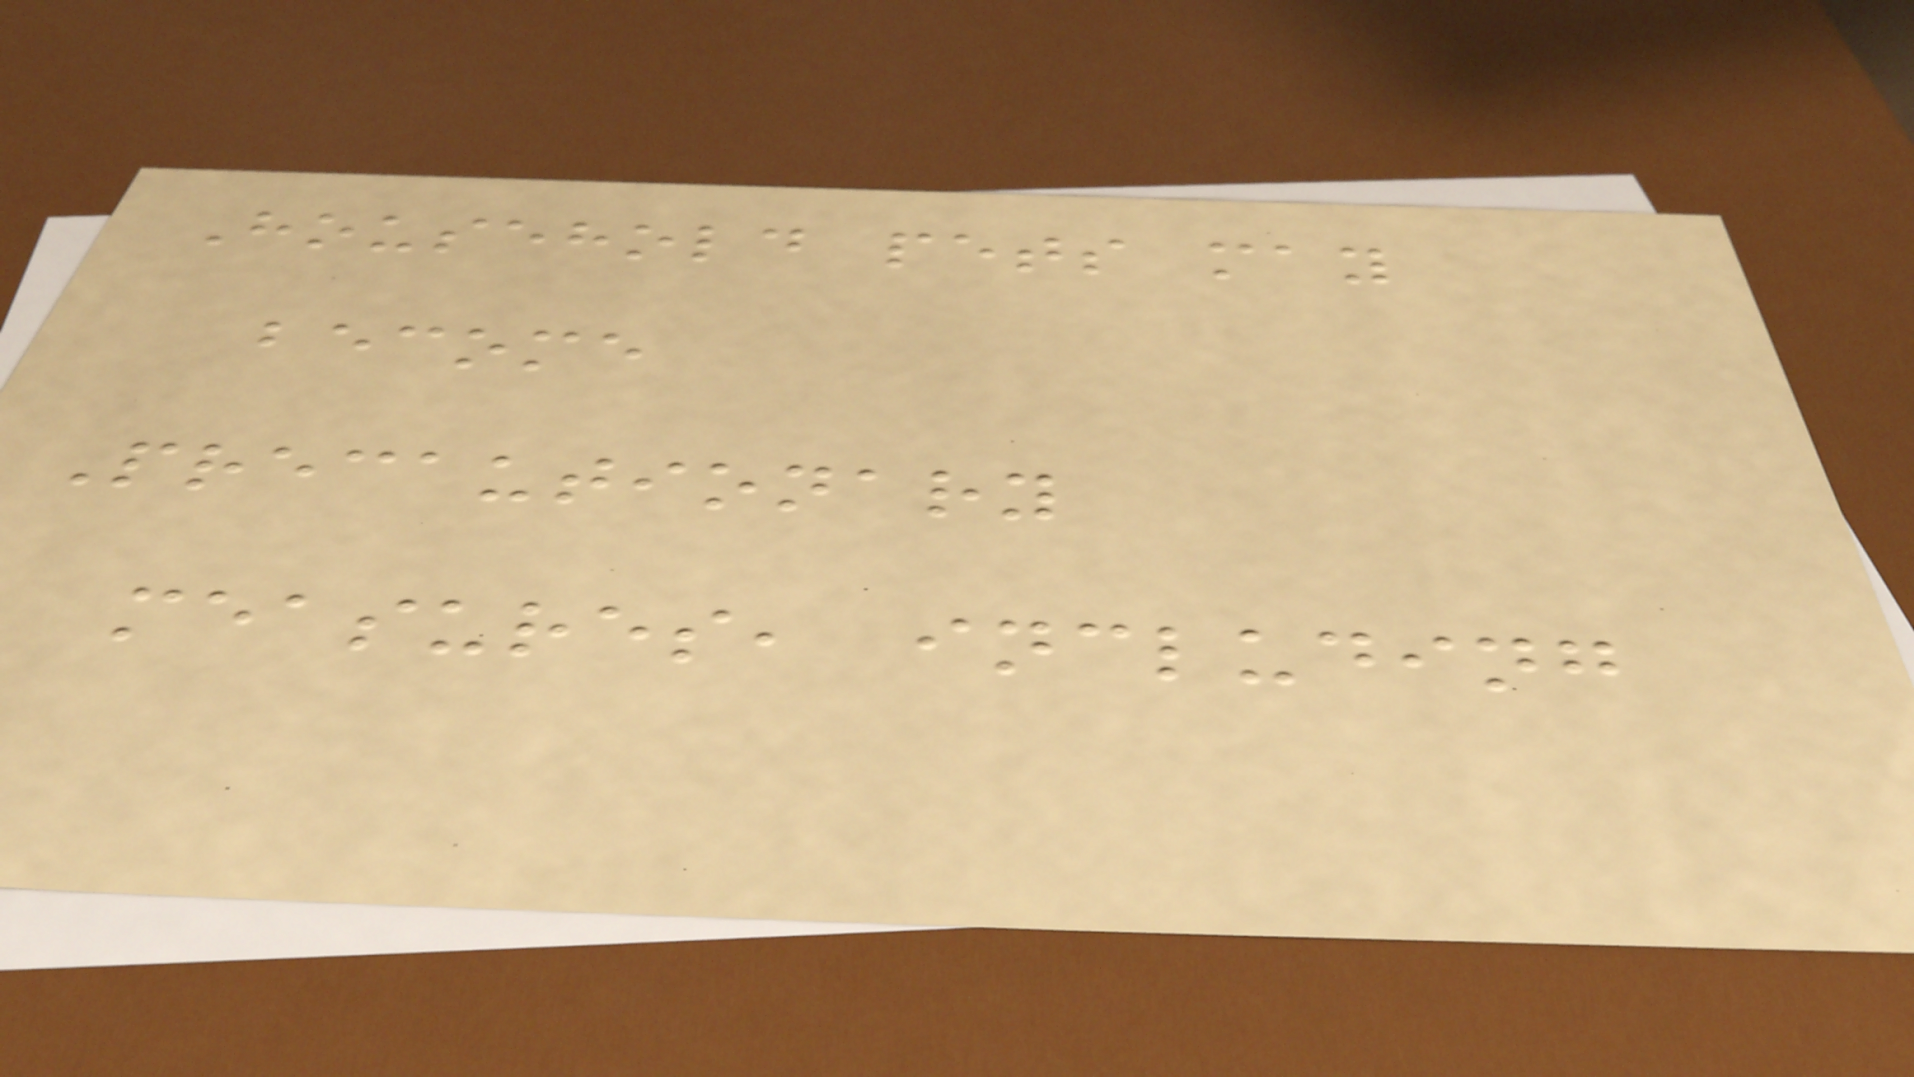Household pets may
become
Precautionary
measures, including
